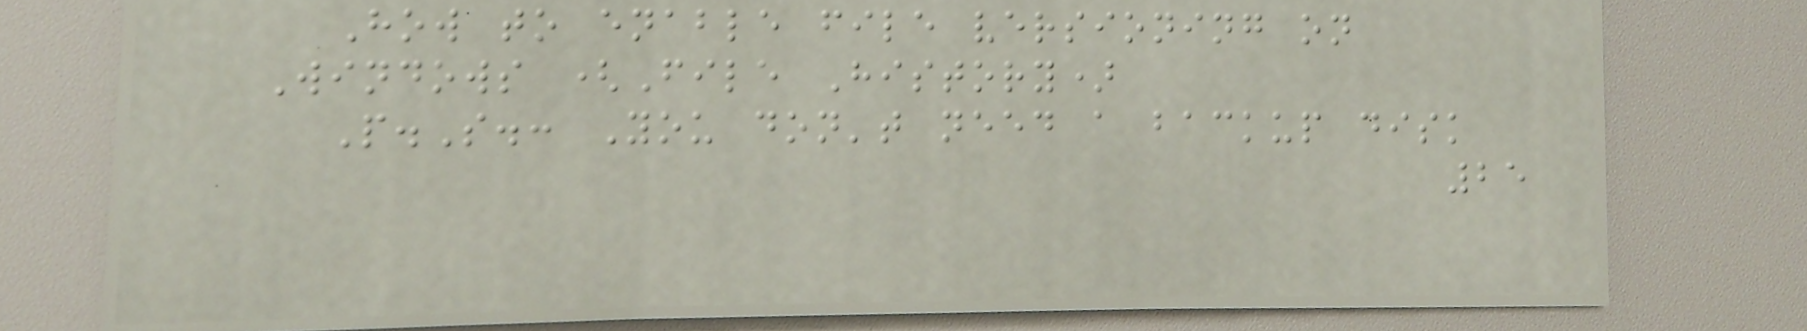How to enable file versioning on
Windows (File History)
P.S.: You don't need a backup disk
25
